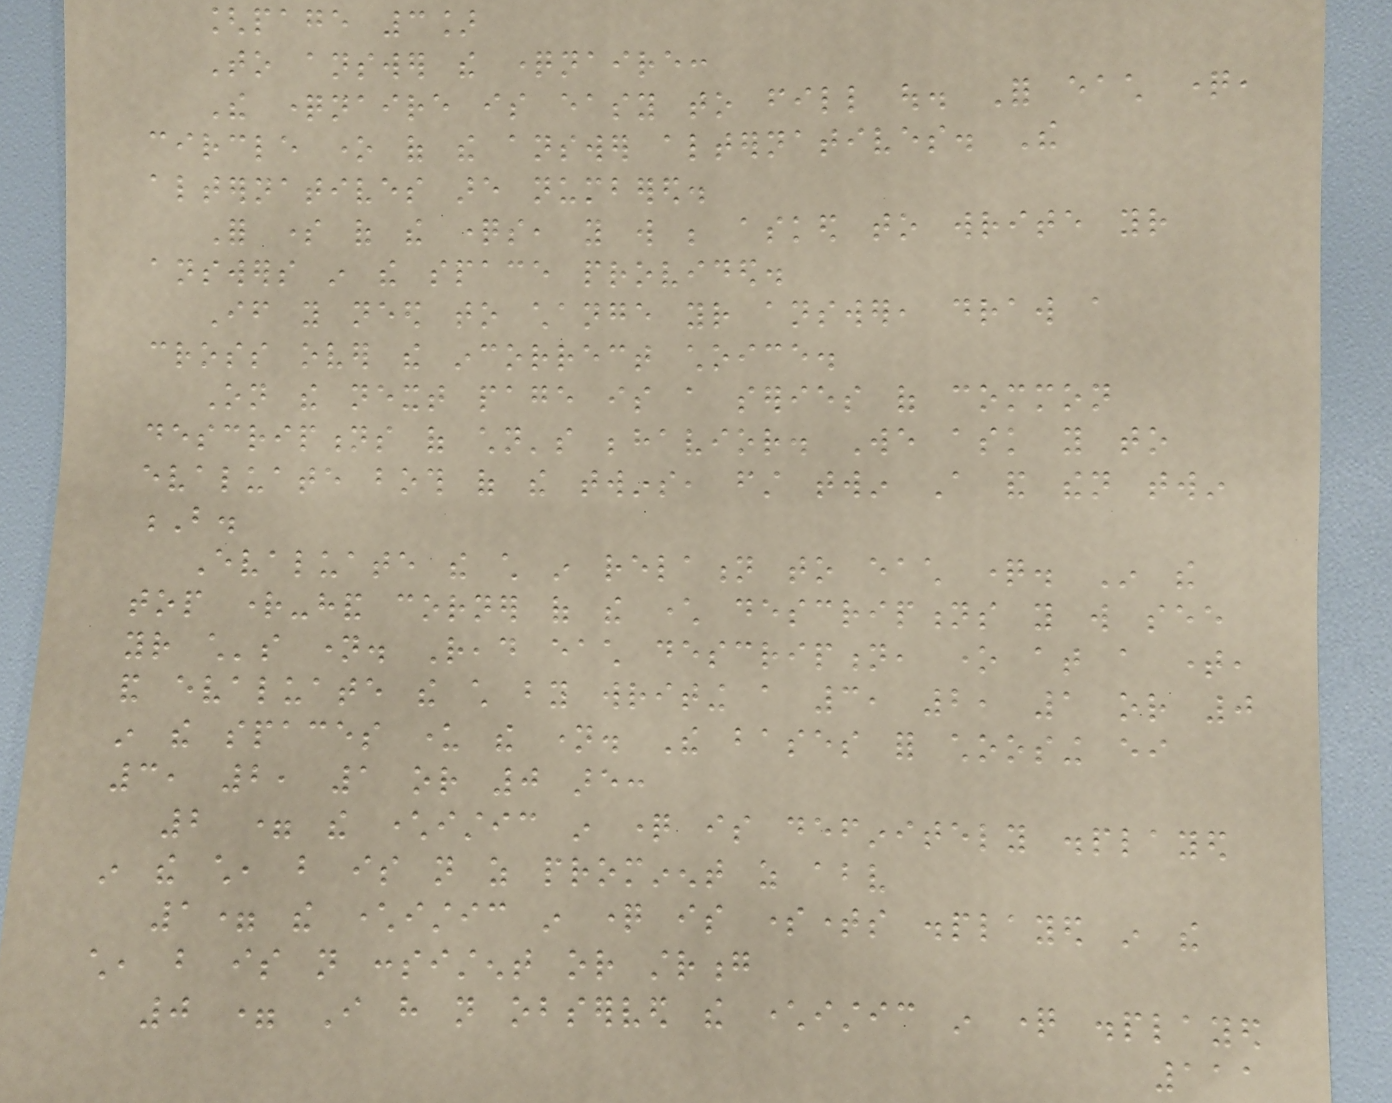[page 3]
To answer the questionnaire:
The questionnaire is easy to fill out. For each question,
circle one of the answer alternatives. The
alternatives are numbered.
For some of the questions, you will be asked to write your
answers in the space provided.
If you need to change your answer, draw a
cross over the incorrect choice.
On the next page is a series of common
descriptions of children's behavior. We ask you to
evaluate both of the twins, first twin A and then twin
B.
Evaluate the child in relation to each question. In the
top right-hand corner of the character descriptions you will see
your child's name. Read each description, one at a time,
and evaluate the child by writing a 3, 2, 1 or 0
in the spaces under the name. The bases for choosing either
3, 2, 1 or 0 are:
2 = the characteristic in question is definitely displayed
in the child, but is not as prominent as above
1= the characteristic in question is sometimes displayed in the
child, but is not consistent or strong
0 = I have not observed the characteristic in question displayed
111
